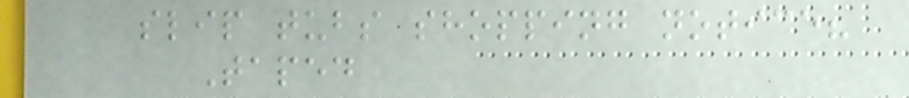slip tubs shopping notice?
Taped
